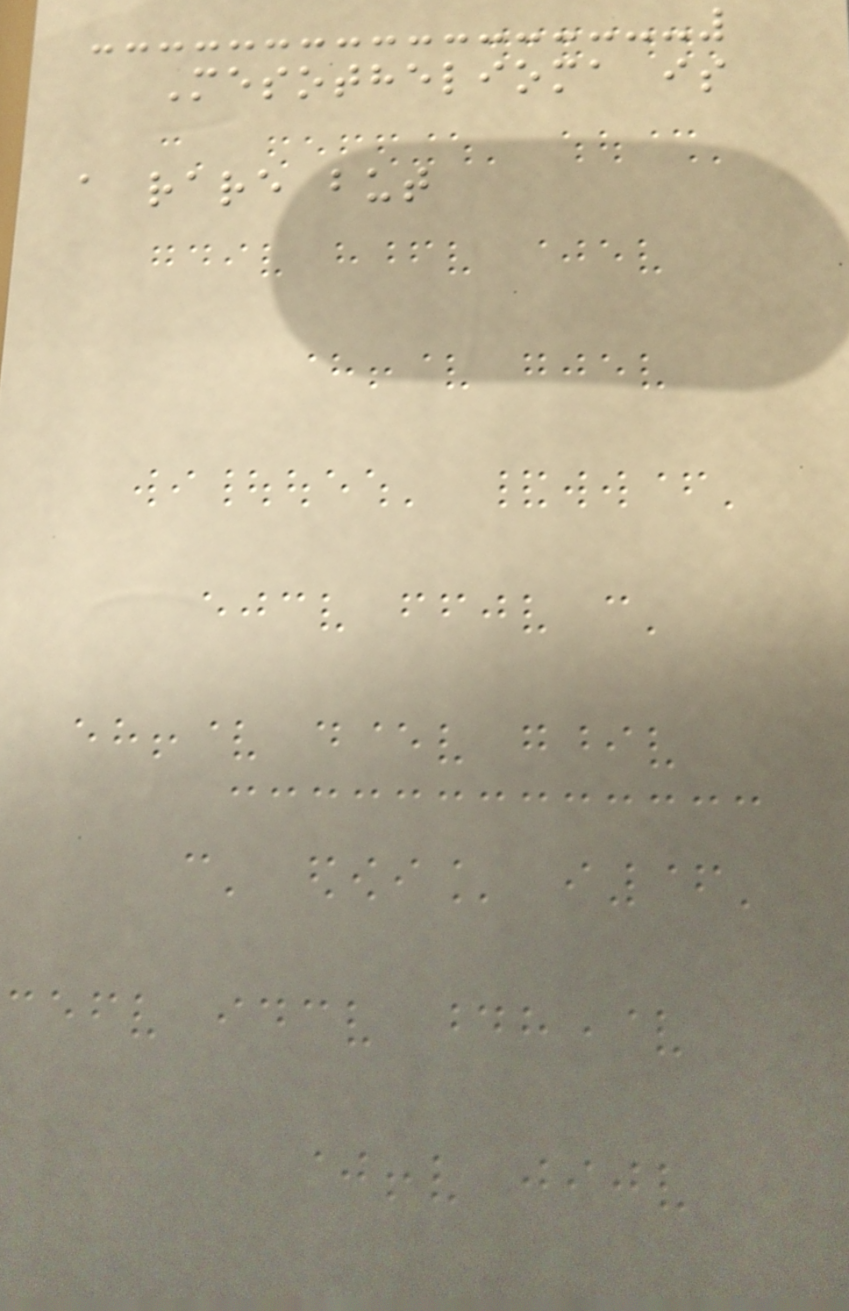Mesothelioma is
a rare but
